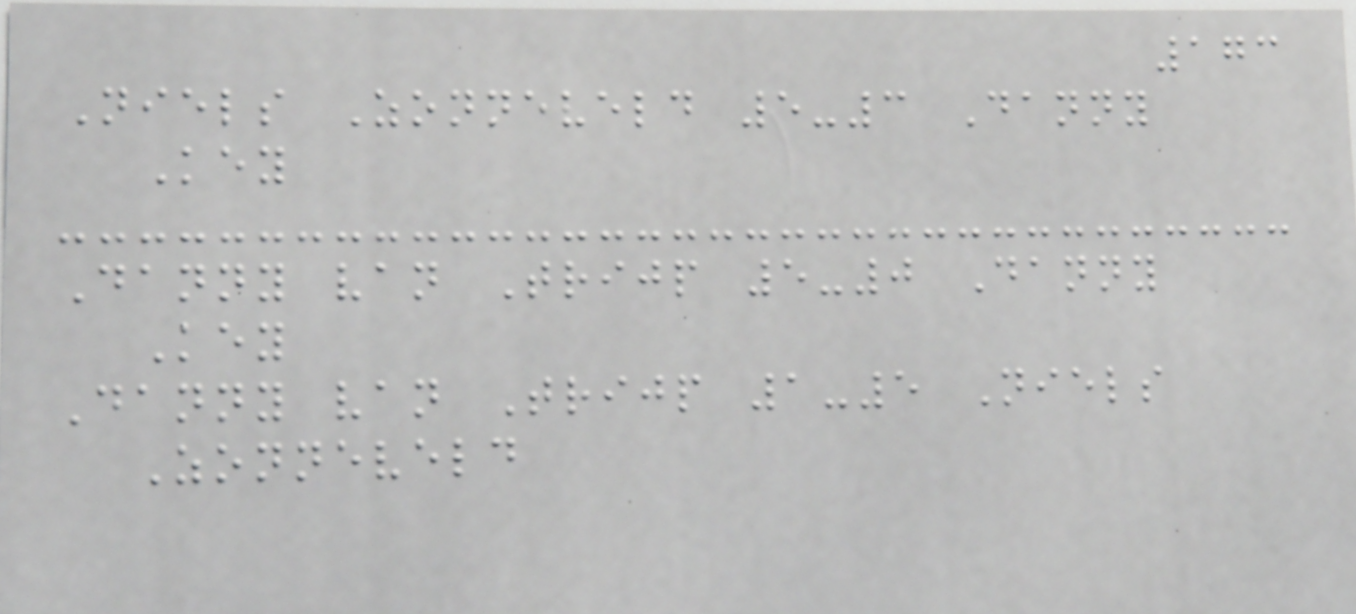173
Niels Zonneveld 5-3 Danny
Key
Danny van Trijp 5-0 Danny
Key
Danny van Trijp 1-5 Niels
Zonneveld
